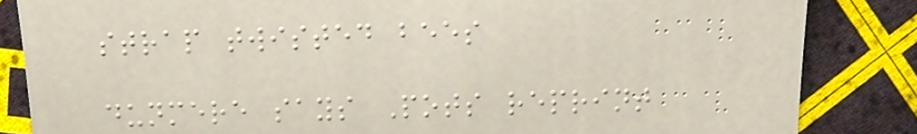strap twisted bees
dunmere says Pots reprint
